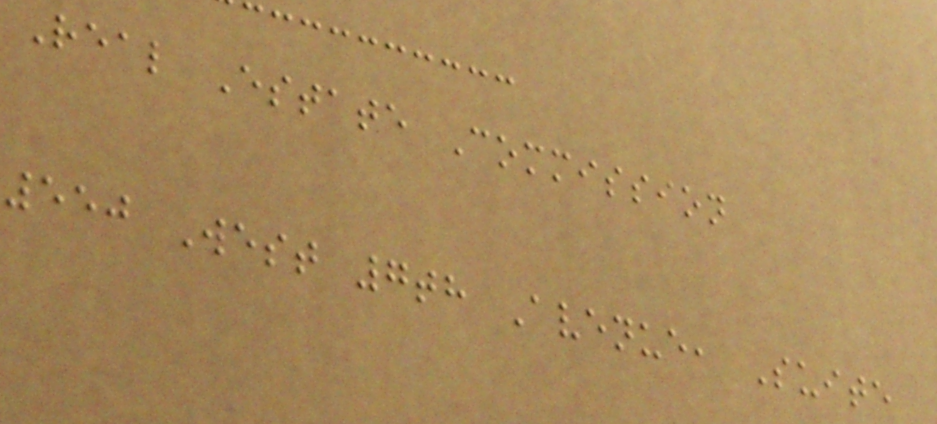Real Estate Commission
550 West 7th Avenue, Suite
